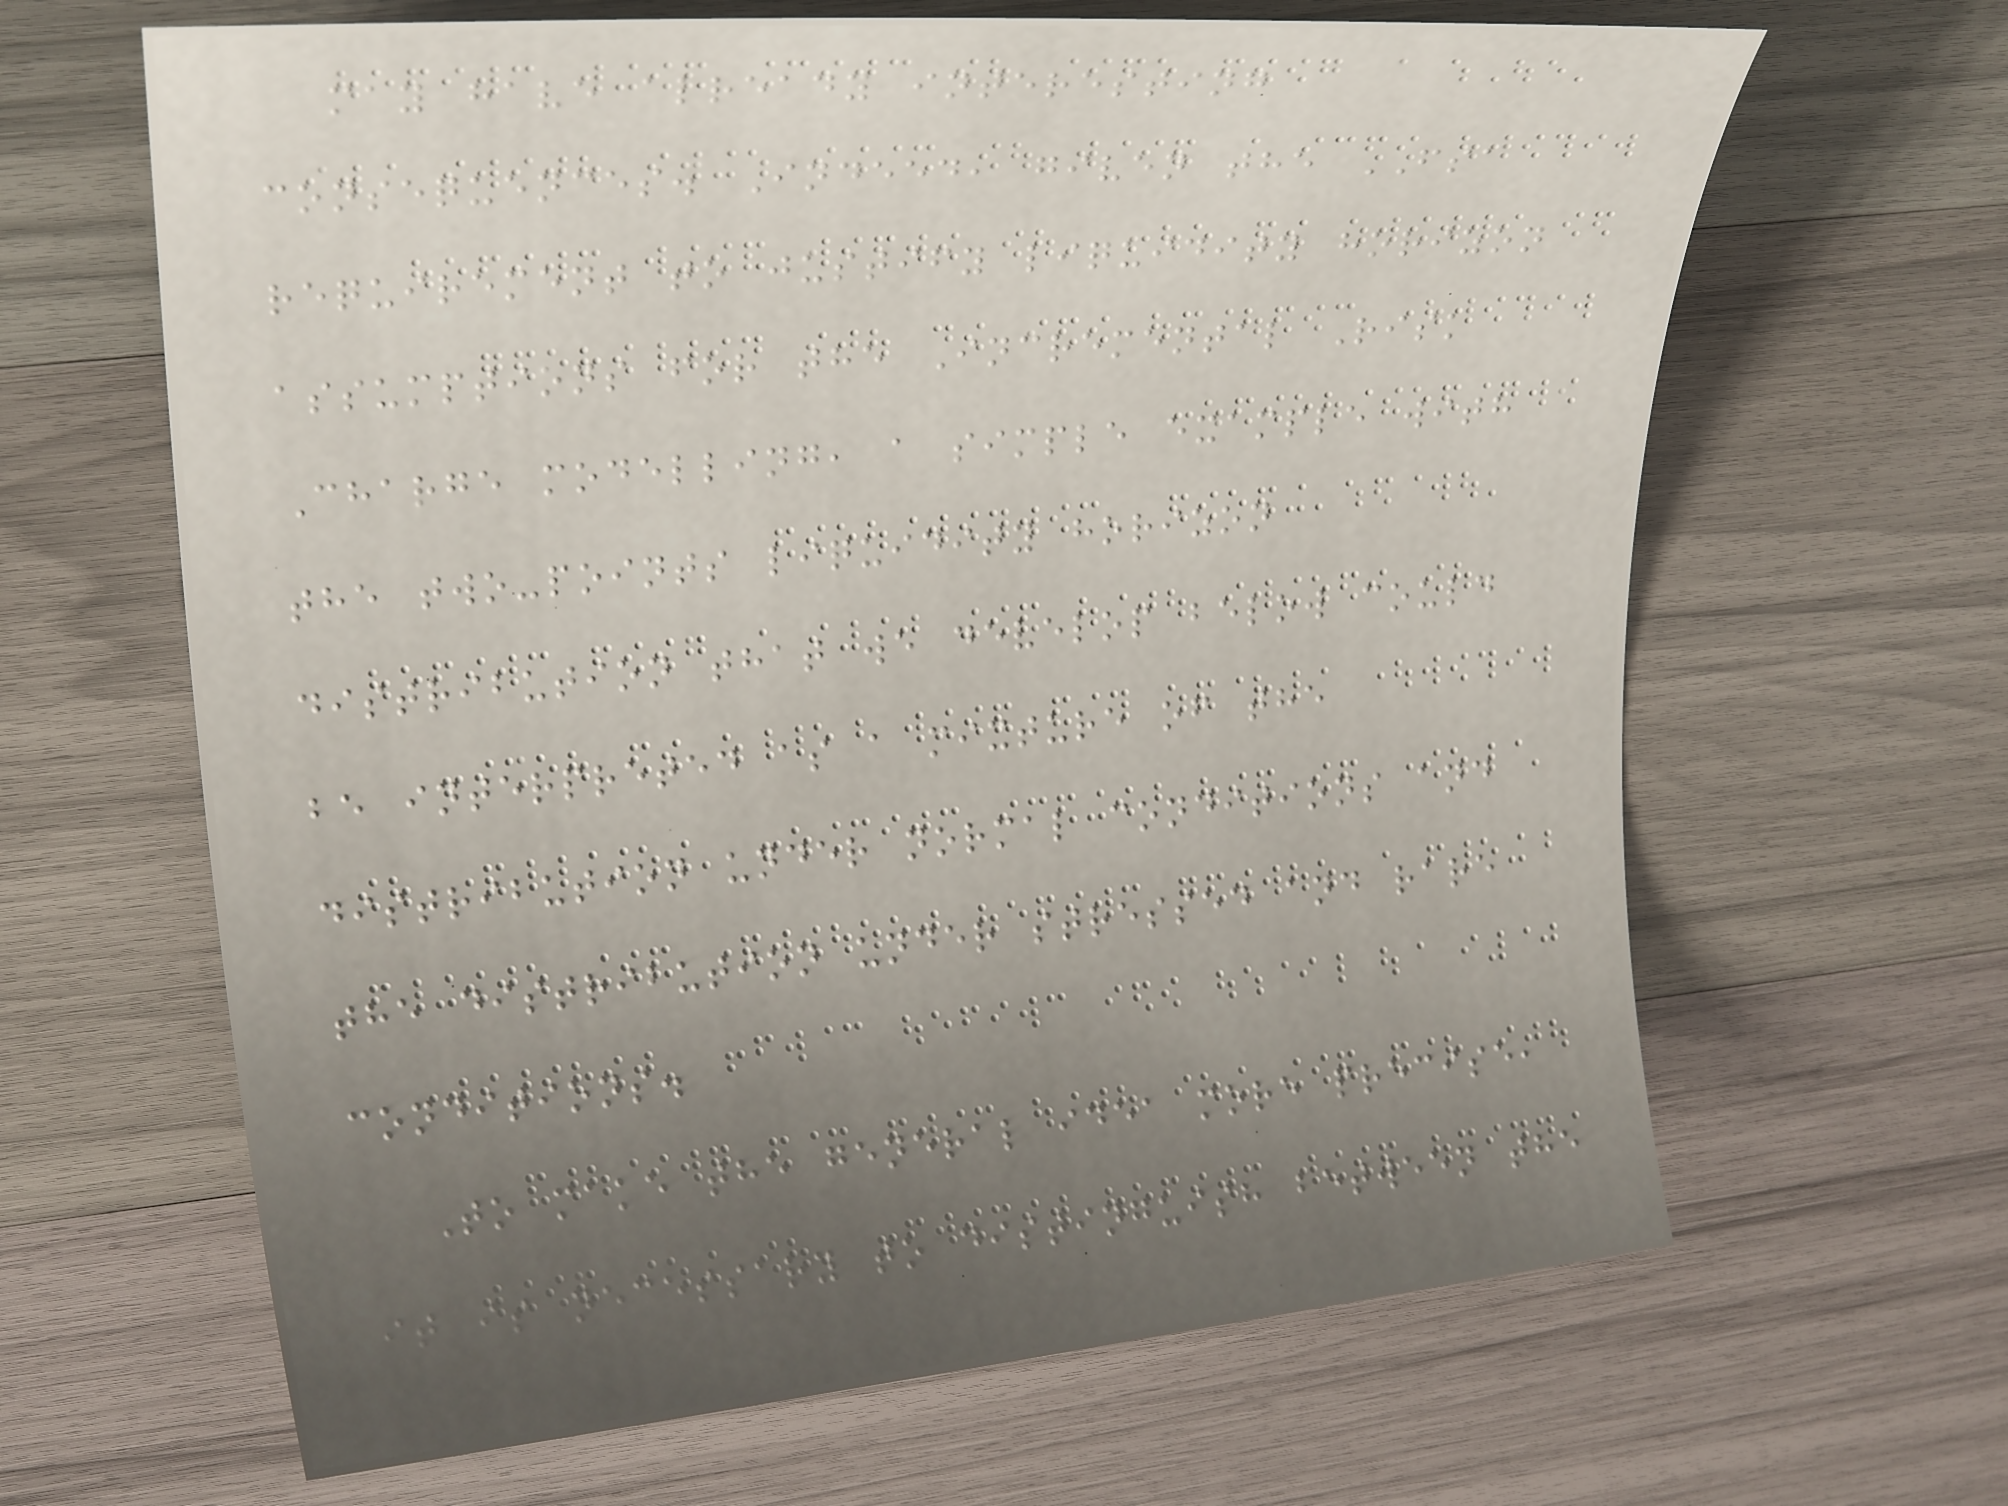may have already interesting
consequences. Indeed, given the FSA
requirement to justify liquidity horizon
assumptions for the Incremental Risk
Charge modelling, a simple example with
the two-points liquidity horizon
distribution that we develop below could
be interpreted as a mixture of the
distribution under normal conditions and
the distribution under stressed and rare
conditions.
To make the general idea more precise,
it is necessary to distinguish between the
